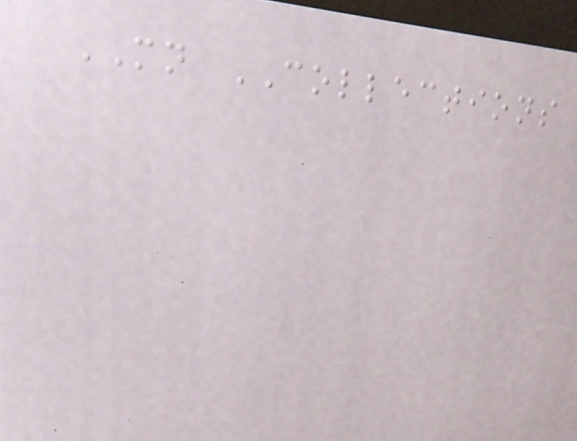MN COLLECTIONS
